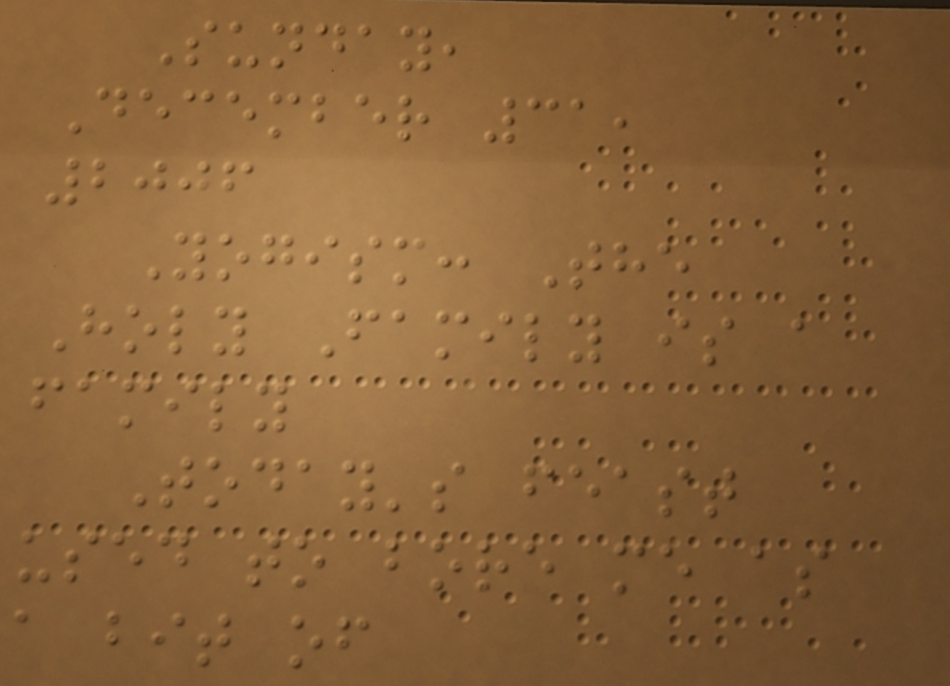Sunday,
December 31,
2006
Yogism: The
Holy Family is a
family
Today's feast
used to bore me as
a bit of
